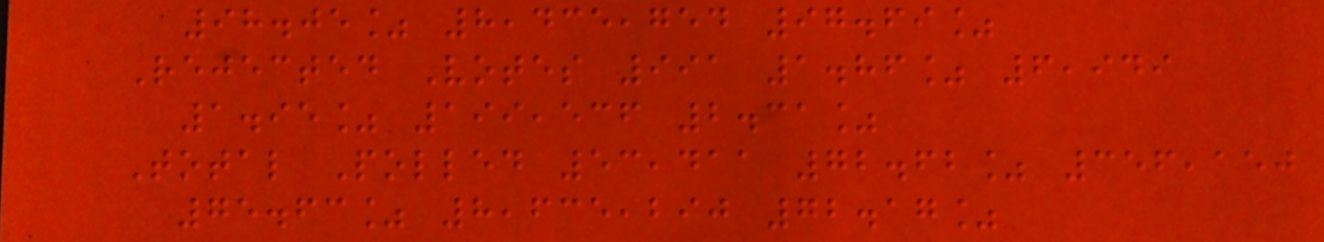98.05% 8,435,754 97.69%
Rejected Votes 991 1.86% 6,949
1.95% 199,536 2.31%
Total Polled 53,411 72.62% 356,150
75.63% 8,635,290 72.17%
